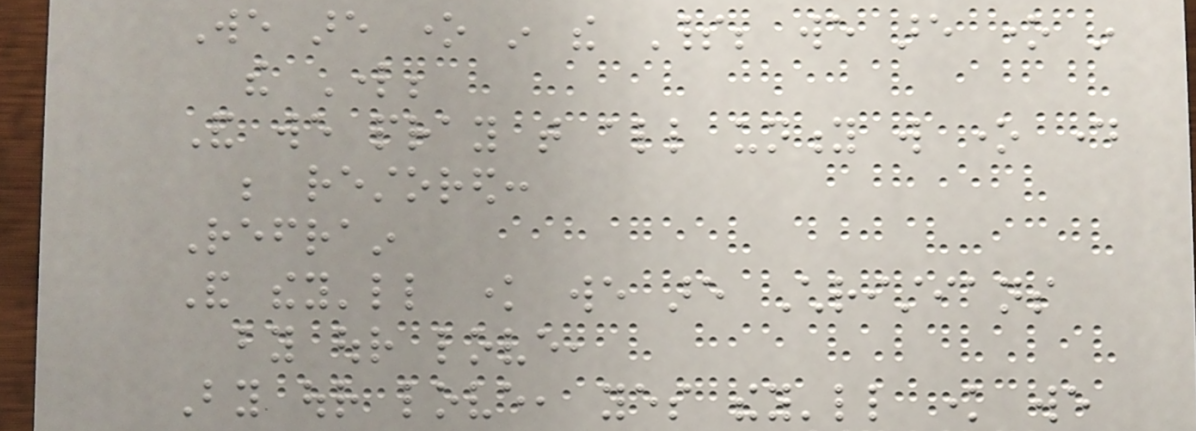We are one in the Spirit; we are one in
the Lord;
And we pray that all unity will one day
be restored:
Refrain
And they'll know we are Christians
by our love,
By our love, yes they'll know we
